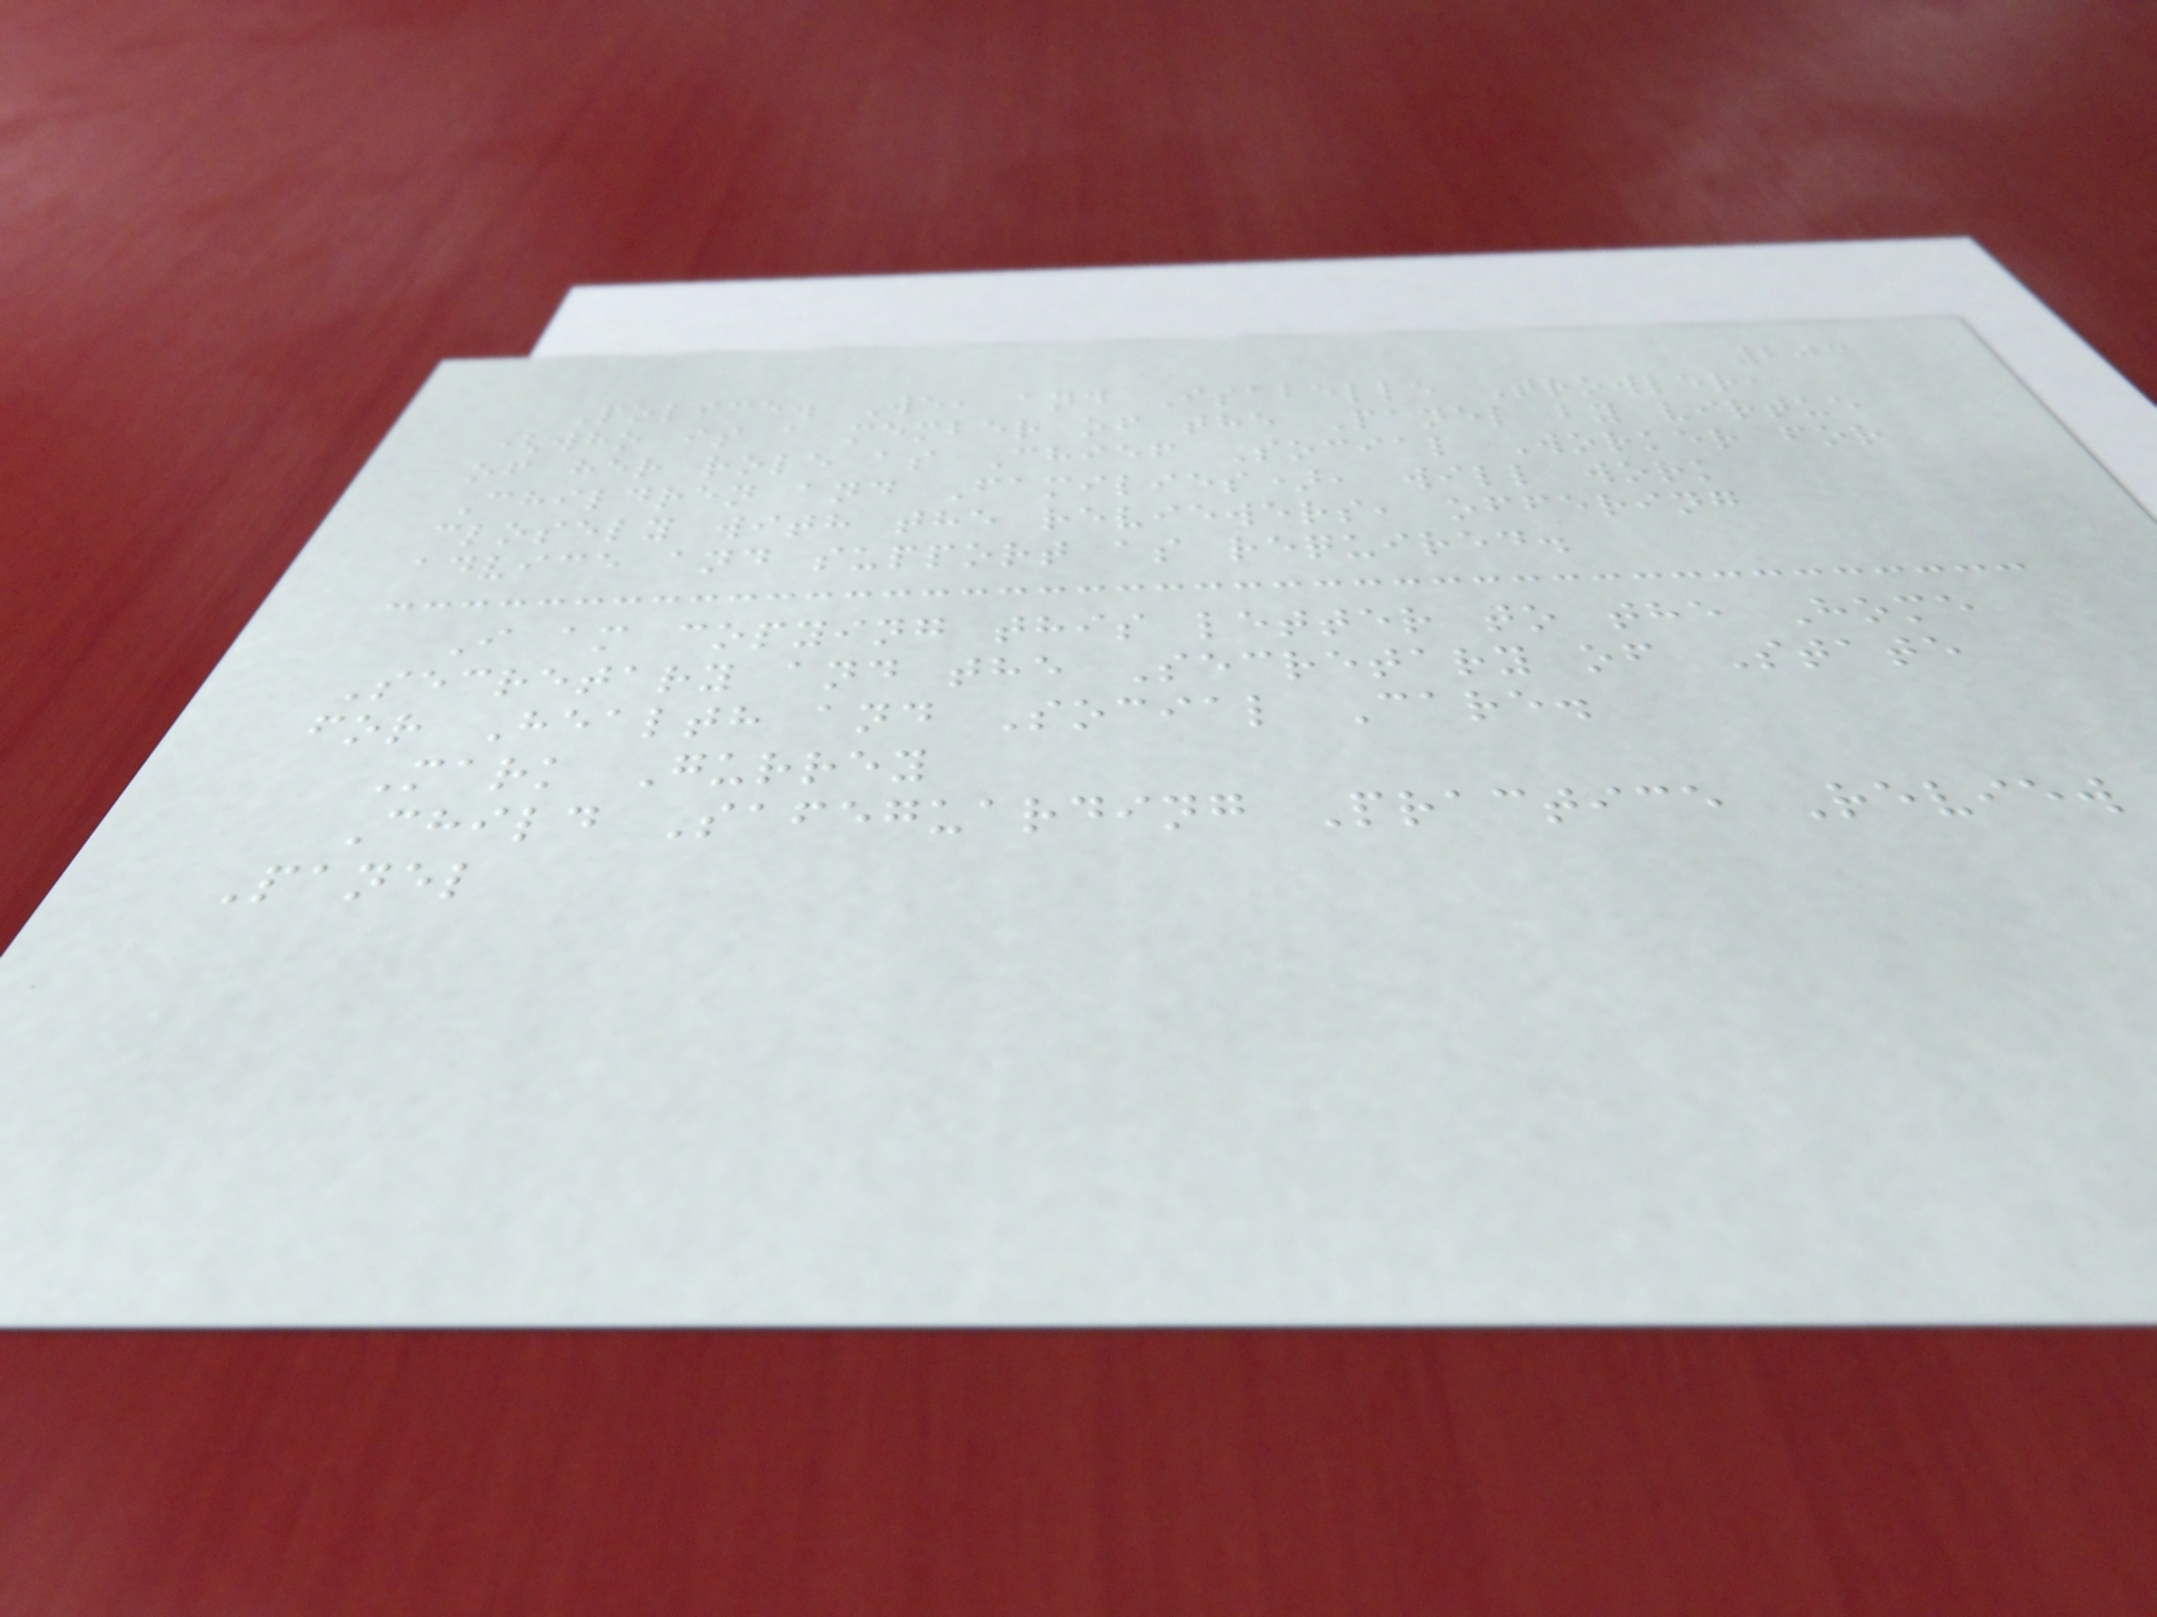203
Police. We, and Isabelle Trowler,
(who is a member of the Panel by virtue
of her role as Chief Social Worker for
Children and Families), will work
closely with the reviewers, offering
advice and support as required.
I am copying this letter to the Home
Secretary and the Secretary of State
for Health and Social Care.
Mark Gurrey
Child Safeguarding Practice Review
Panel
